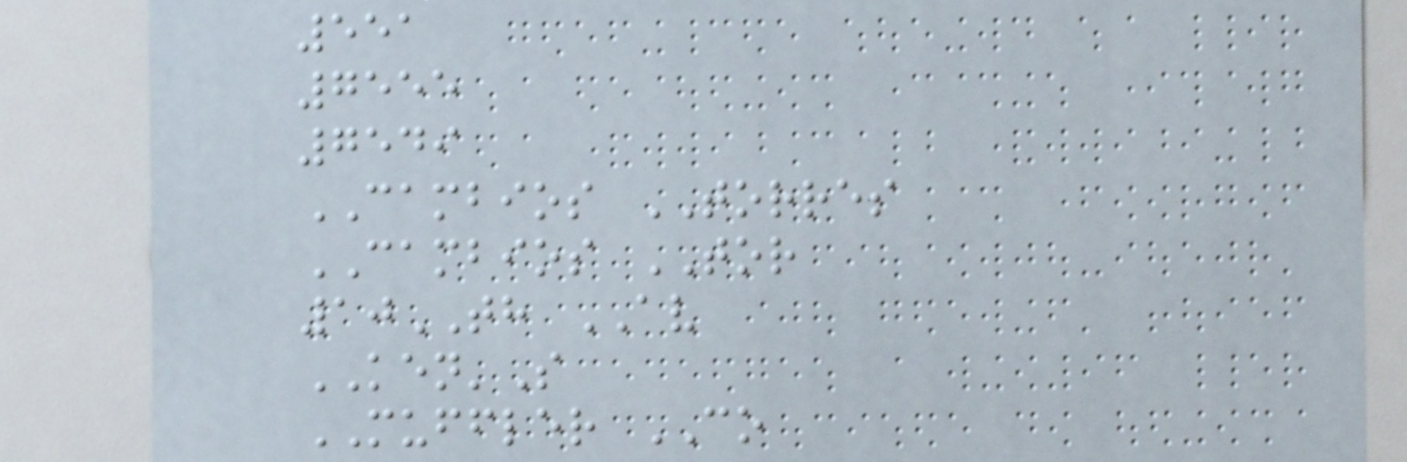551
7555
7549
CAMBIOS TORRES
CAMBIOS TOR
10TH AV
KEN'S
MUFFLER CO
